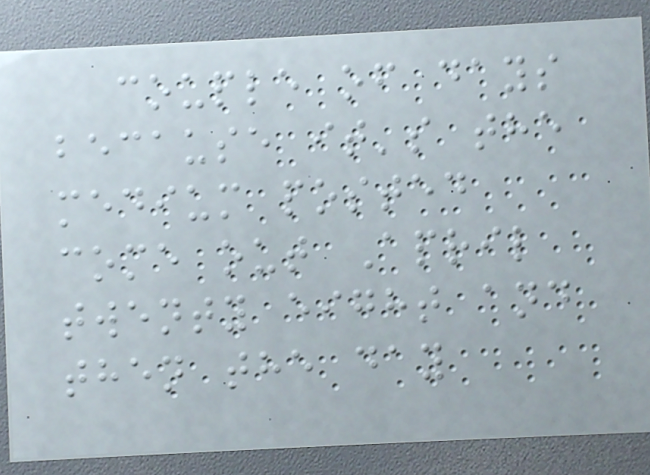couple of days
because it's the
medium posted
come out April
twenty eight and
then the day
